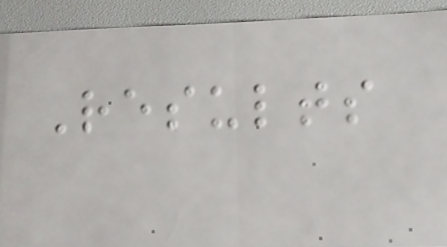Results
